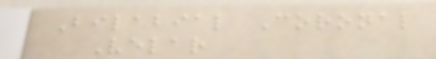Bilabial Coronal
Velar
